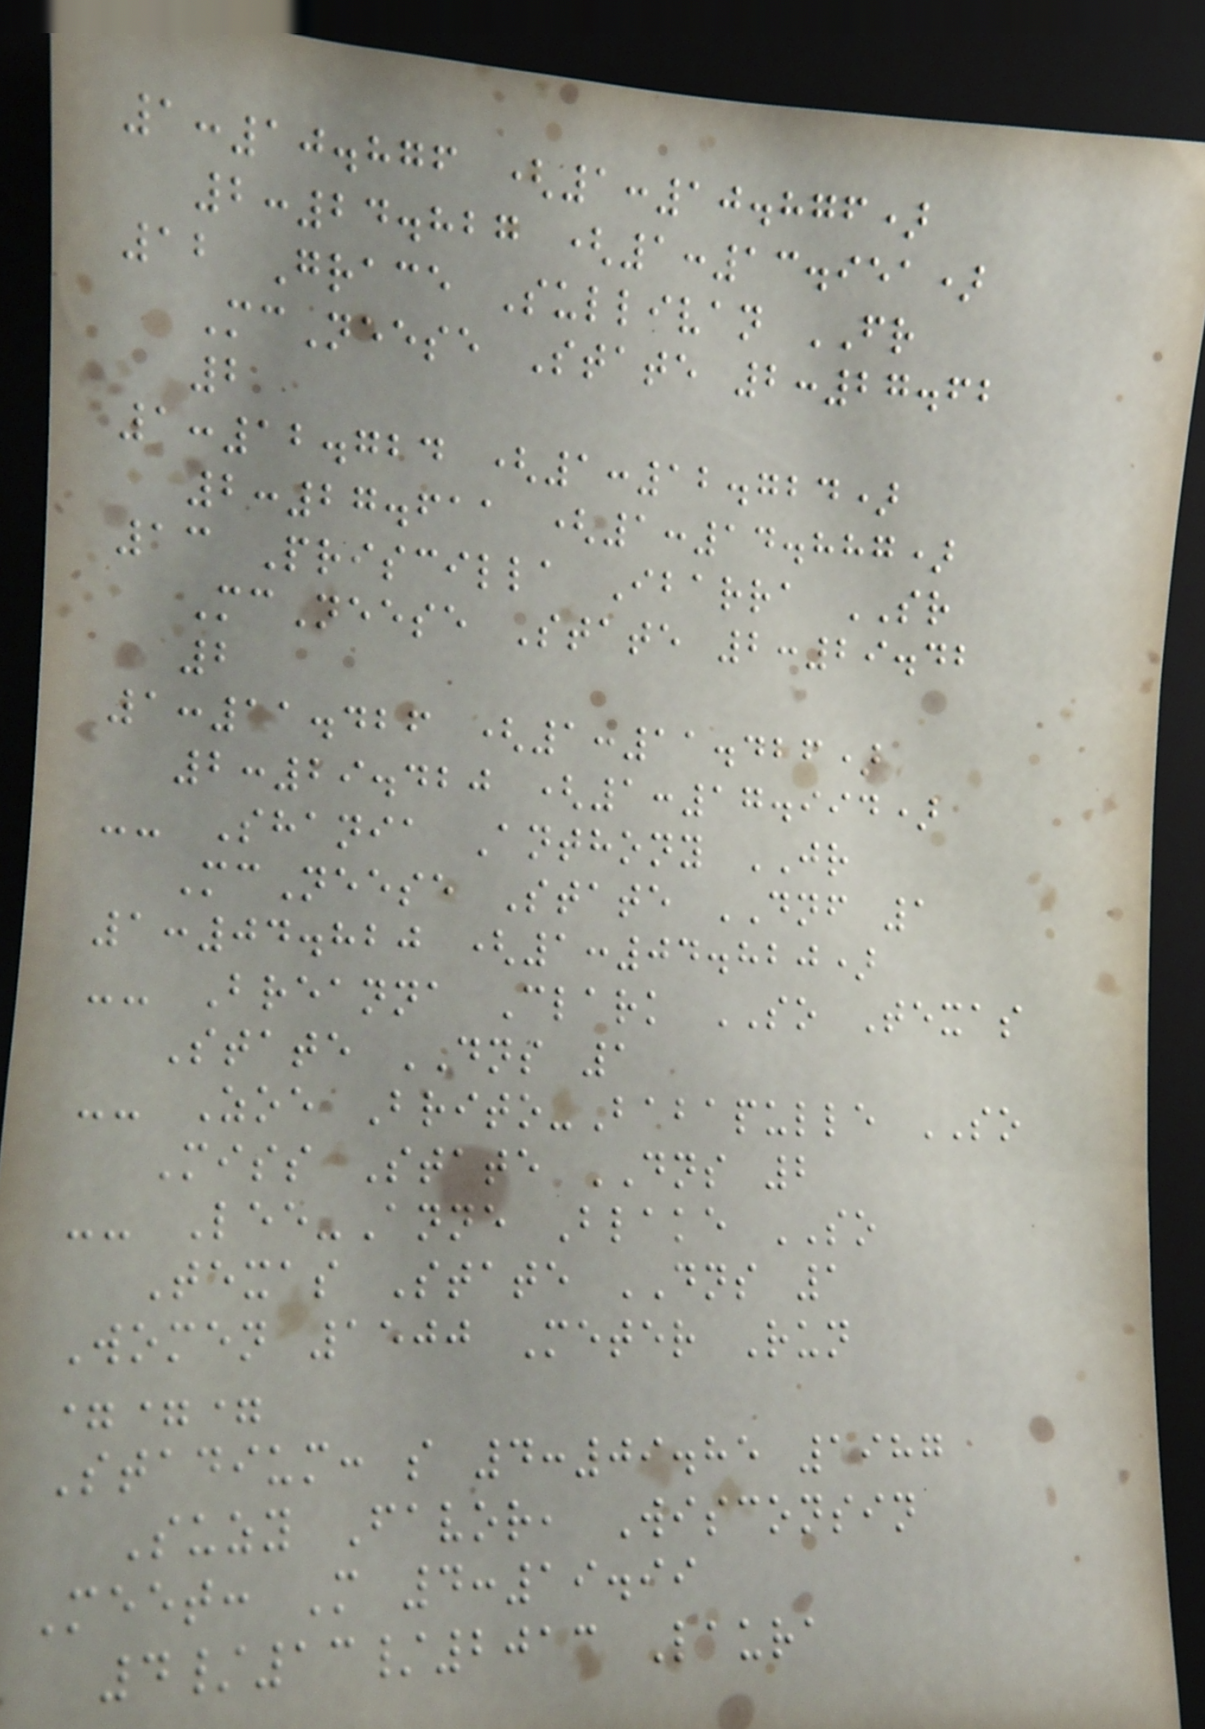1:10.876 (1:10.876)
2:24.827 (1:13.951)
12 Grace Sullivan FR
McNeese State 2:27.62
2
1:12.724 (1:12.724)
2:27.611 (1:14.887)
13 Priscilla Ibarra SR
McNeese State 2:29.42
2
1:11.426 (1:11.426)
2:29.420 (1:17.994)
-- Shania Anthony JR
McNeese State DNF 1
1:04.820 (1:04.820)
-- Breanna Clark SO Texas
State DNS 1
-- Zoe Brito-Babapulle SO
Miss State DNS 2
-- Lee-Anne Blake SO
Texas State DNS 1
Women 1500 Meter Run
===
Stadium: s 4:09.85 1987
Suzy Favor, Wisconsin
Meet: M 4:19.99
4/13/2013 Laura
